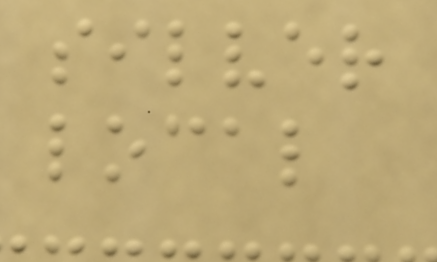silver
local
